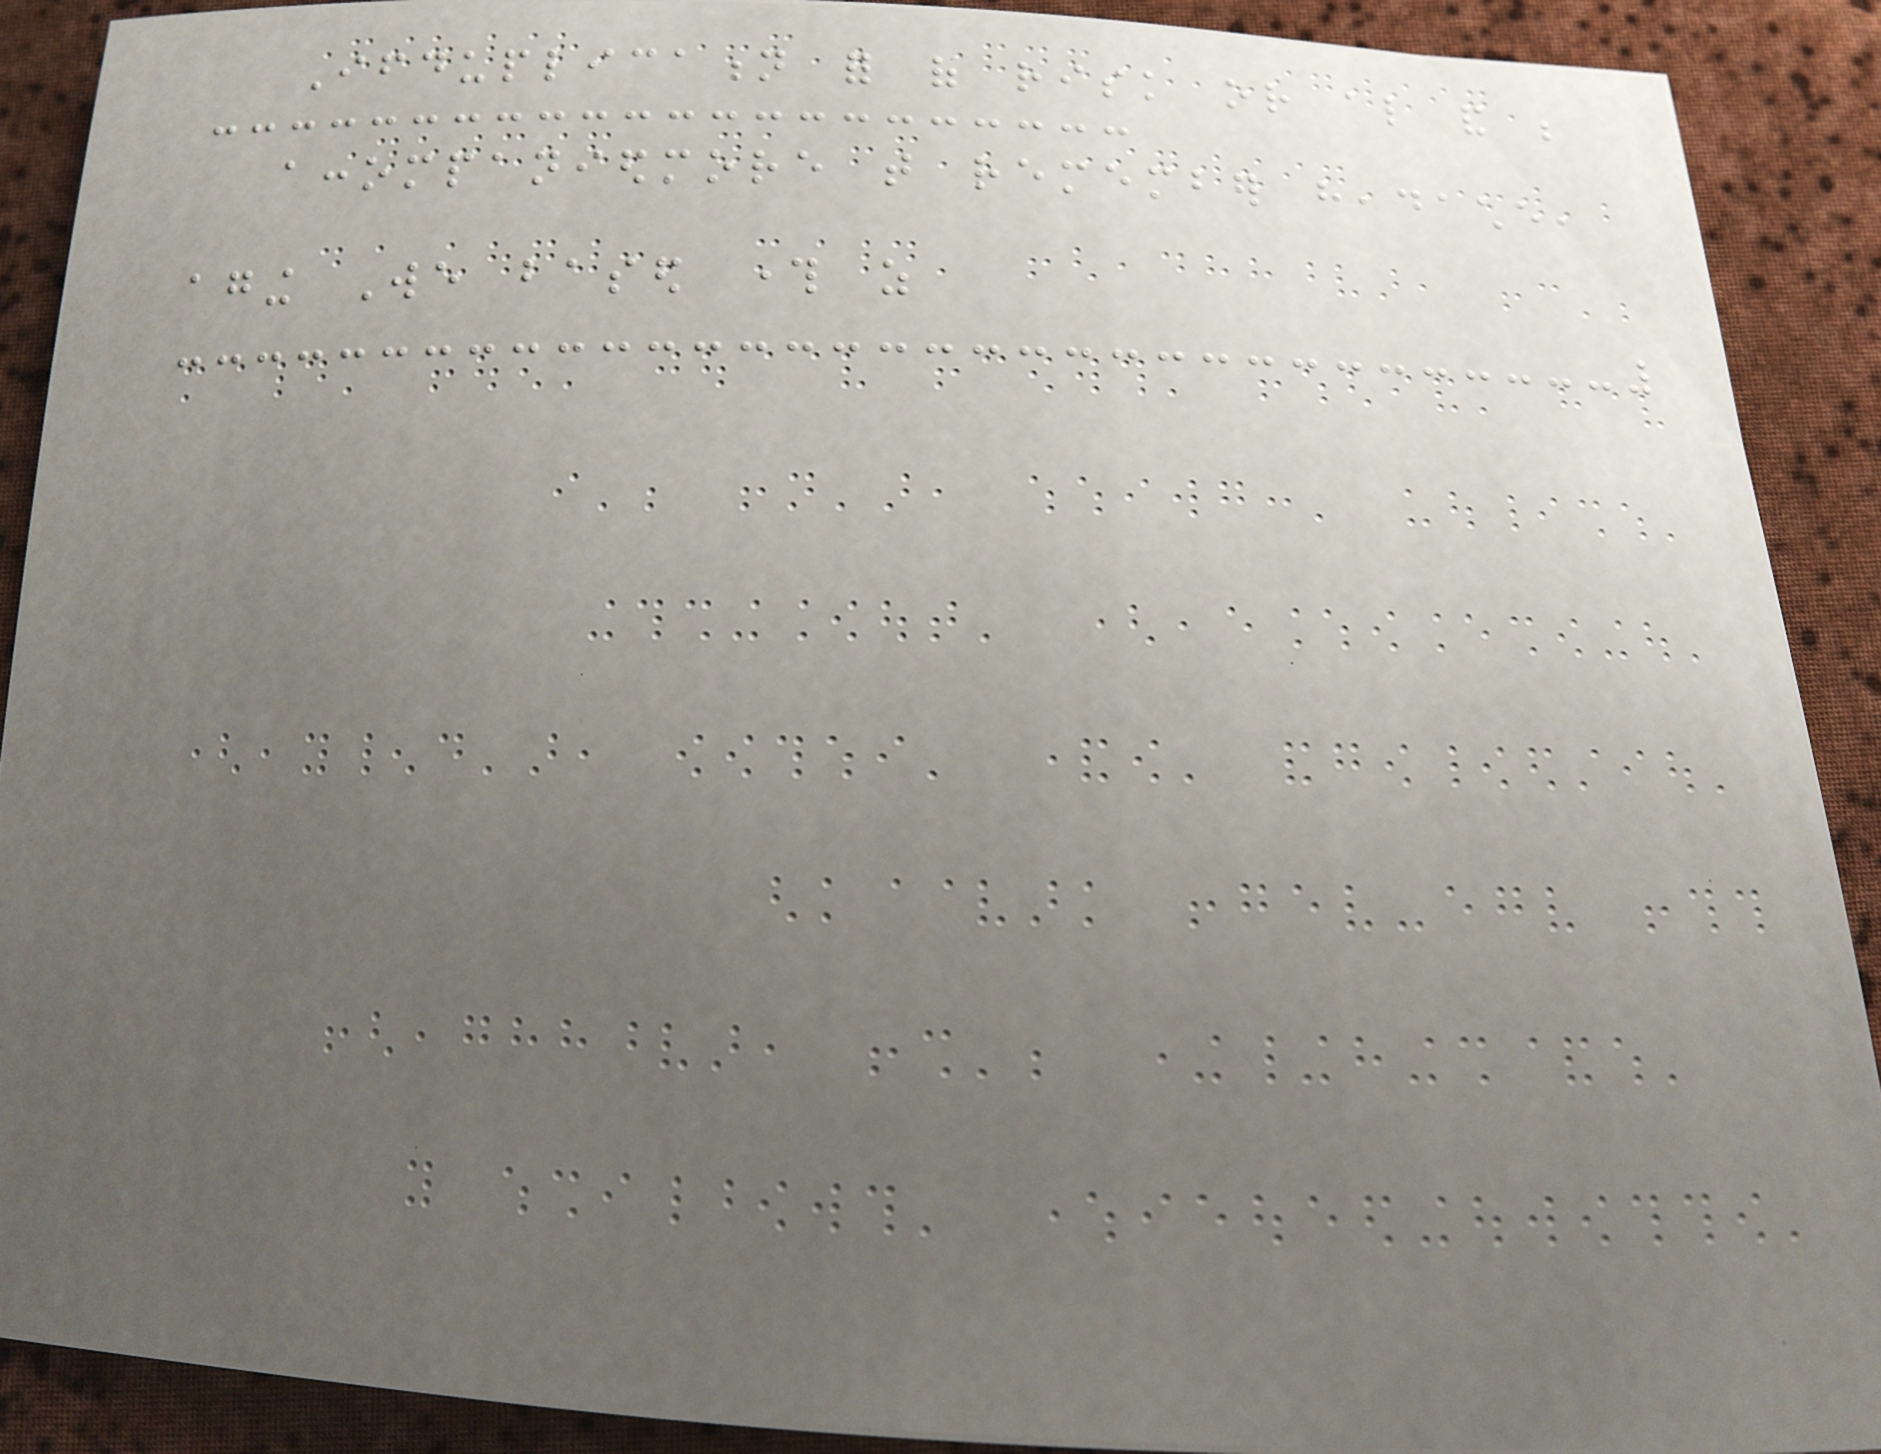Ifduplication for of risk or also and be
accompaniedmore that remember headache,
aging We based through as
